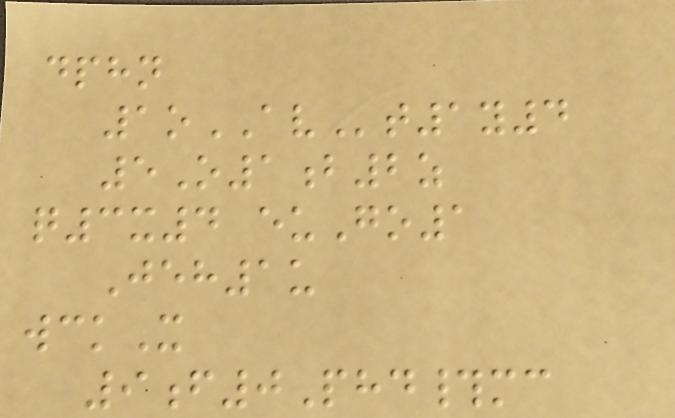dphn
1oAVt1y4
5O1b2z
q3x4 euGo1
Jeh1u
wckX
9f0Phd#mc
